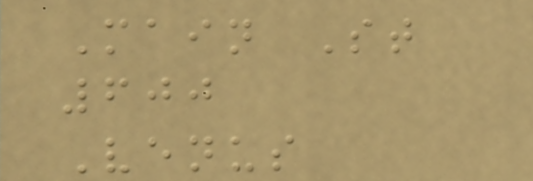Main St
600
Venus
